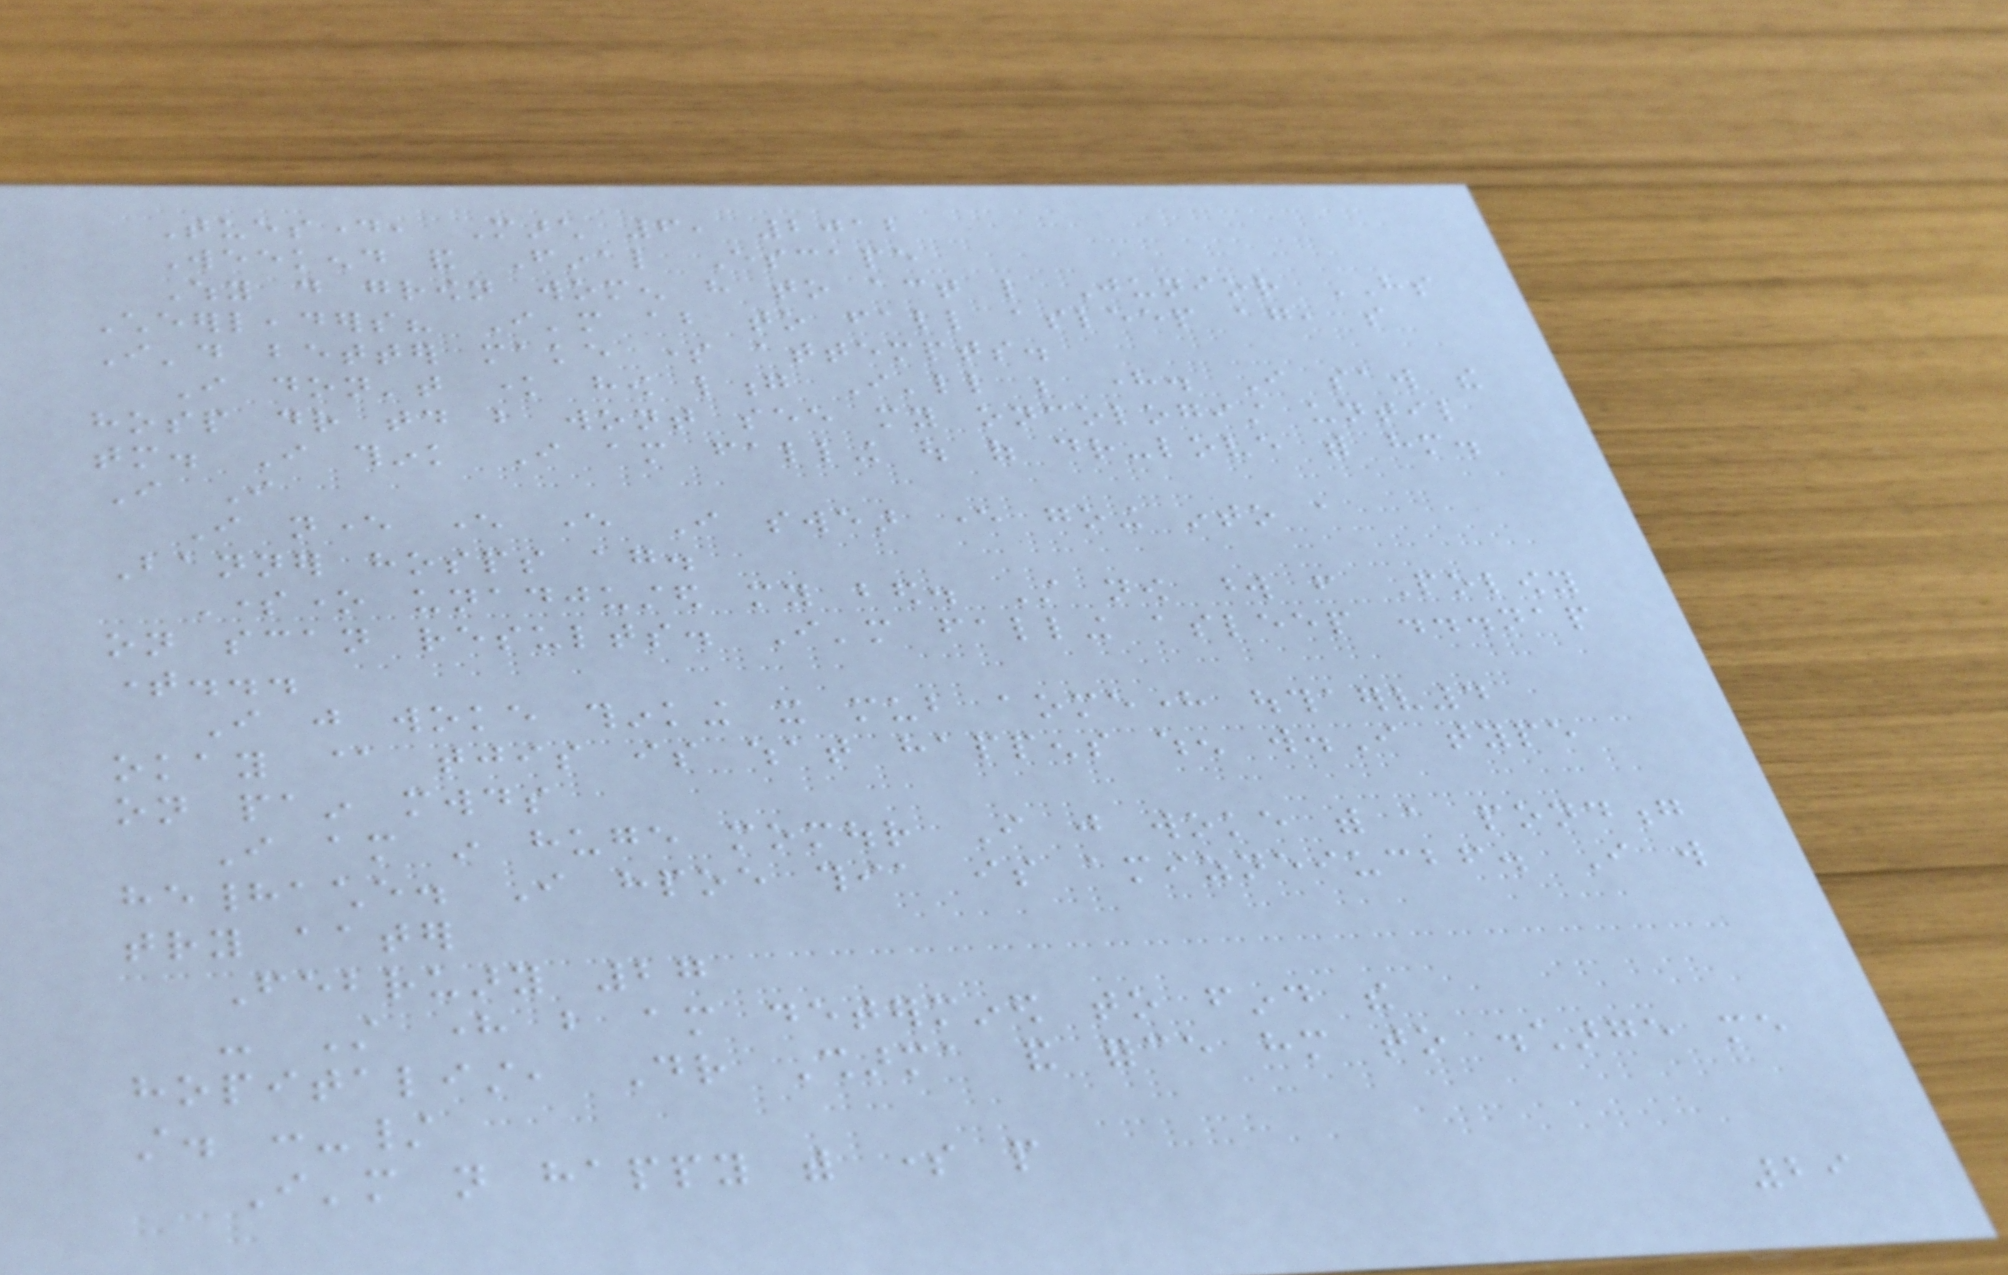Tuesday, March 6, 2012
Weekend and Final Escape
Why do grown women have to act like Junior HS
Cheerleaders? I'm about to fall asleep again, so
I'd better make some attempts.
I don't know how long I'll be here. I saw the
hosp dr today but wont see my oncologist until
tomorrow. I think I am falling out of dr-love with him.
I I
I never ever ever I swear ever going into a
Banner hosps again.
Someone unadjusted my bed. Still now word from Polowy
on scan results. I'm falling asleep ...nap
time...
I just woke thinking it mub aomehere outhaerv4
okay @ tjis is what happens when w.I type
on pain mwds
I am in huge momour I just woke with a pondong
hehadache. I hpoe thia is amizneiucbf. I will
try aater
February 27
- Still here but am determined to find the
hopitalist, Dr Sharma and force him to discharge me
still. :-/
I'm not happy with some people
29
